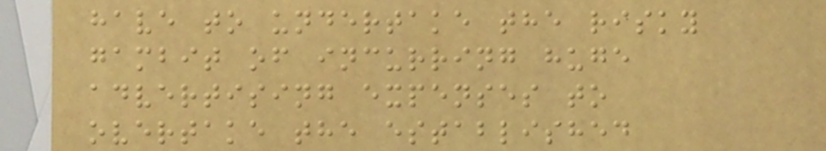have to undertake the risky
gambit of incurring huge
advertising expenses to
overtake the established
